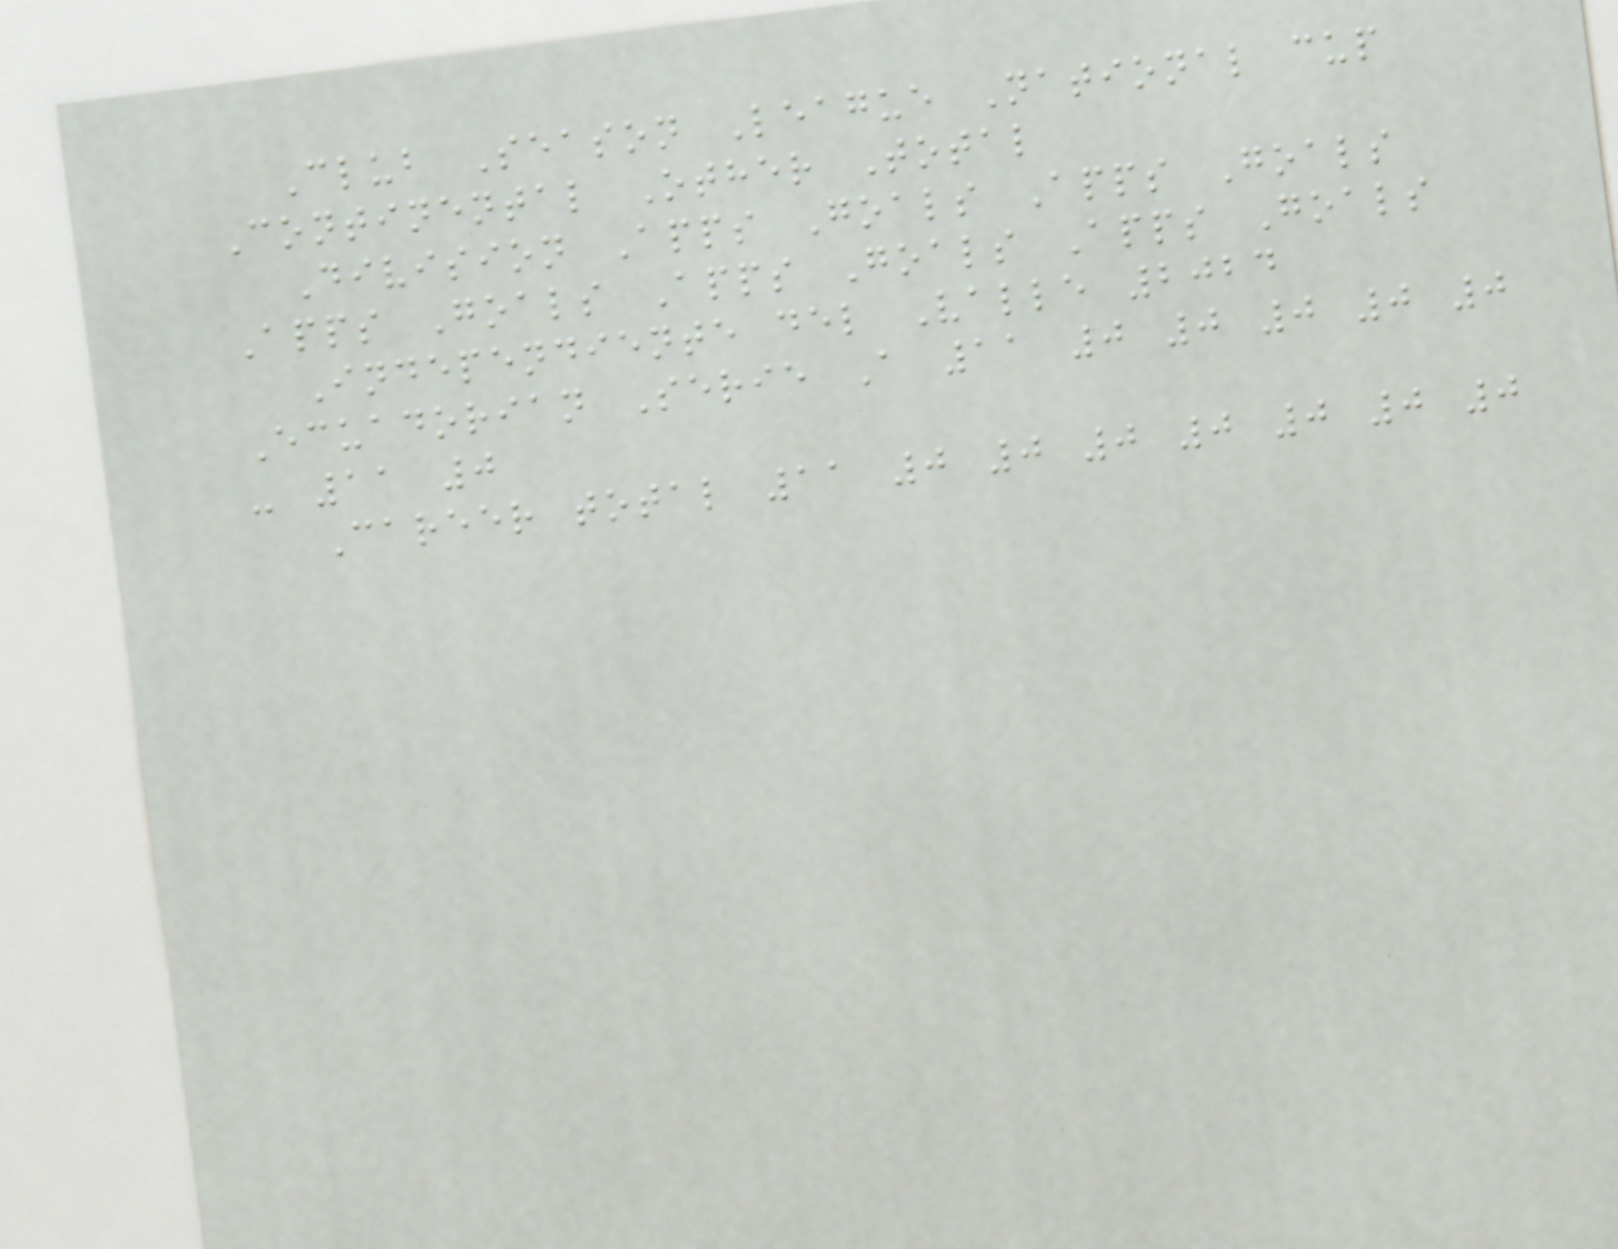Club Season League National cup
Continental Other Total
Division Apps Goals Apps Goals
Apps Goals Apps Goals Apps Goals
Independiente del Valle 2024
Ecuadorian Serie A 11 0 0 0 0 0
- 11 0
Career total 11 0 0 0 0 0 0 0
